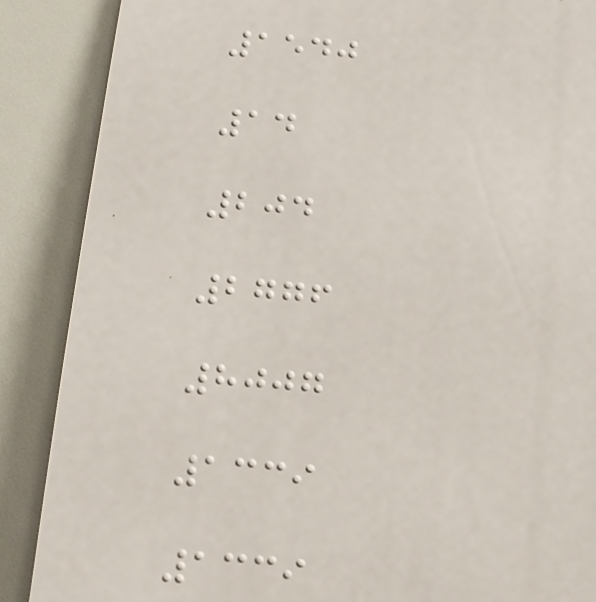1540
14
204
2776
8007
1339
1339
